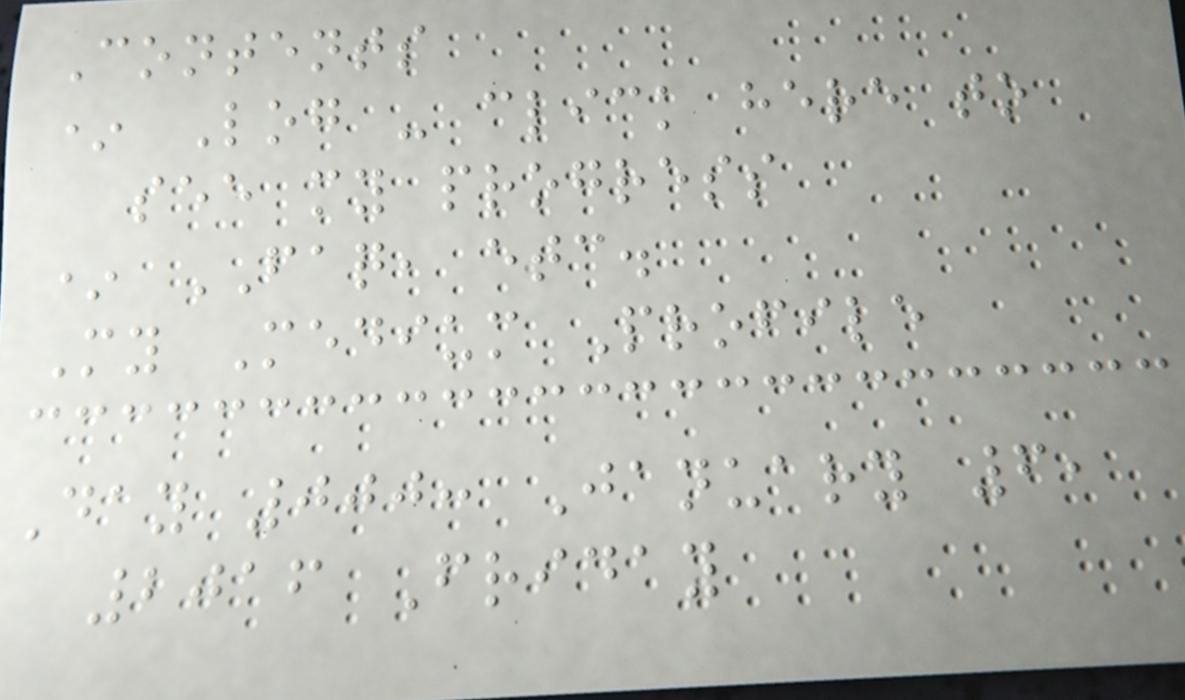Contents
* Log - click here to
see my progress
* FAQ, etc.
My Medium Profile
Day 000: January 6,
2016 Friday
